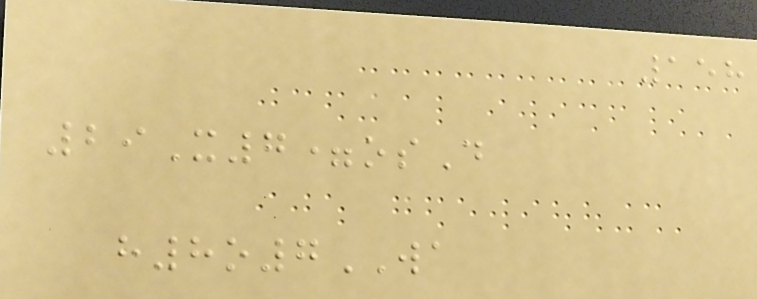158
29X7=osD
h8o7WA
